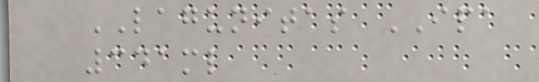LAGUNITAS IPA
341ml
